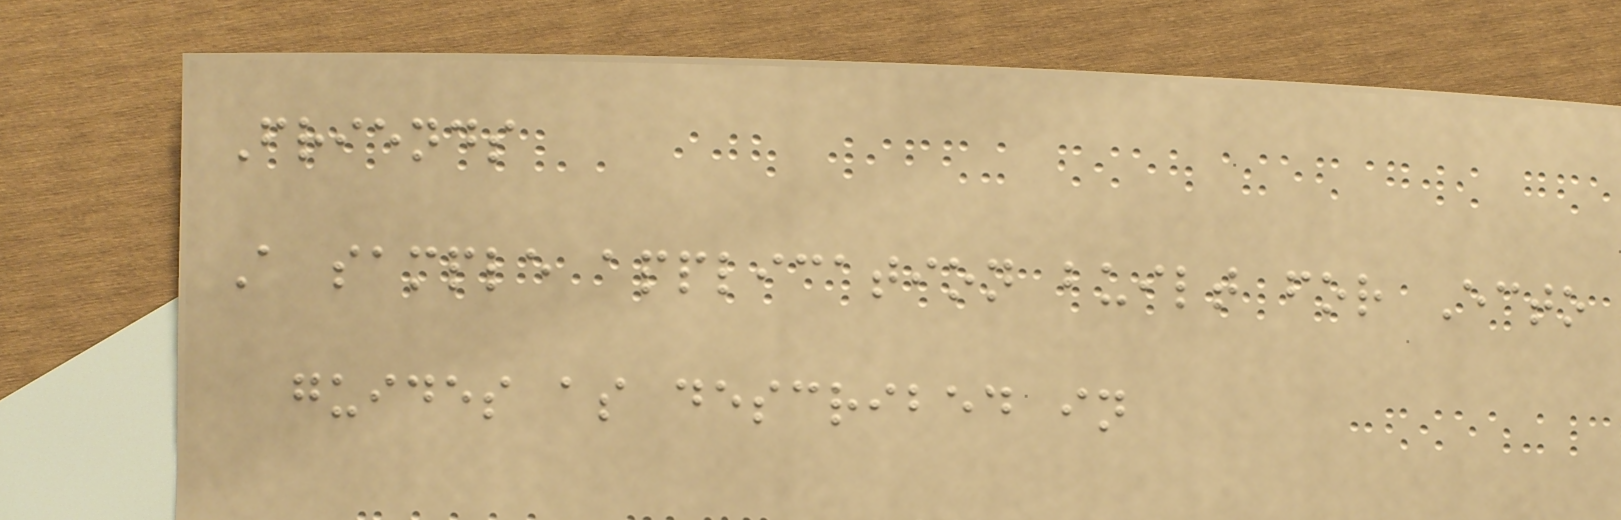Friends
A sample application built for Ecto
guides as described in
